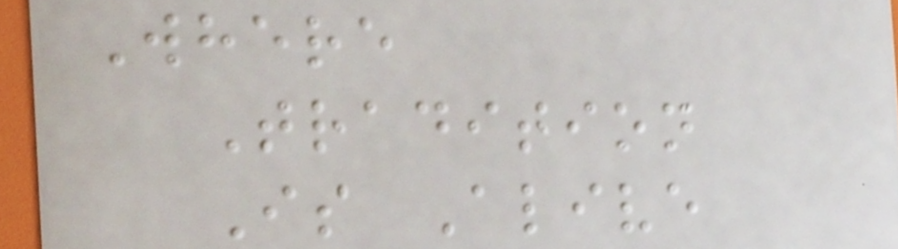Where
Tradition
Is Alive
